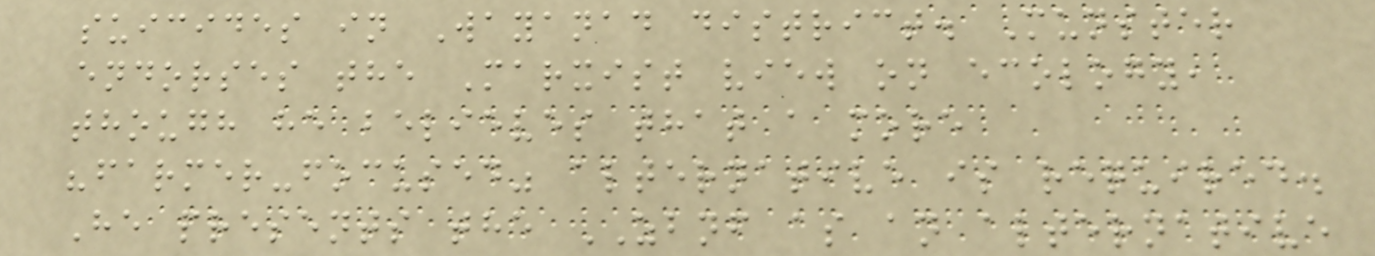suicides in Wayanad district. Munster
endorses the Marxist view on ecology,
though he believes that a more
"farmer-focused" alternative is required.
He presents the ZBNF as an alternative
